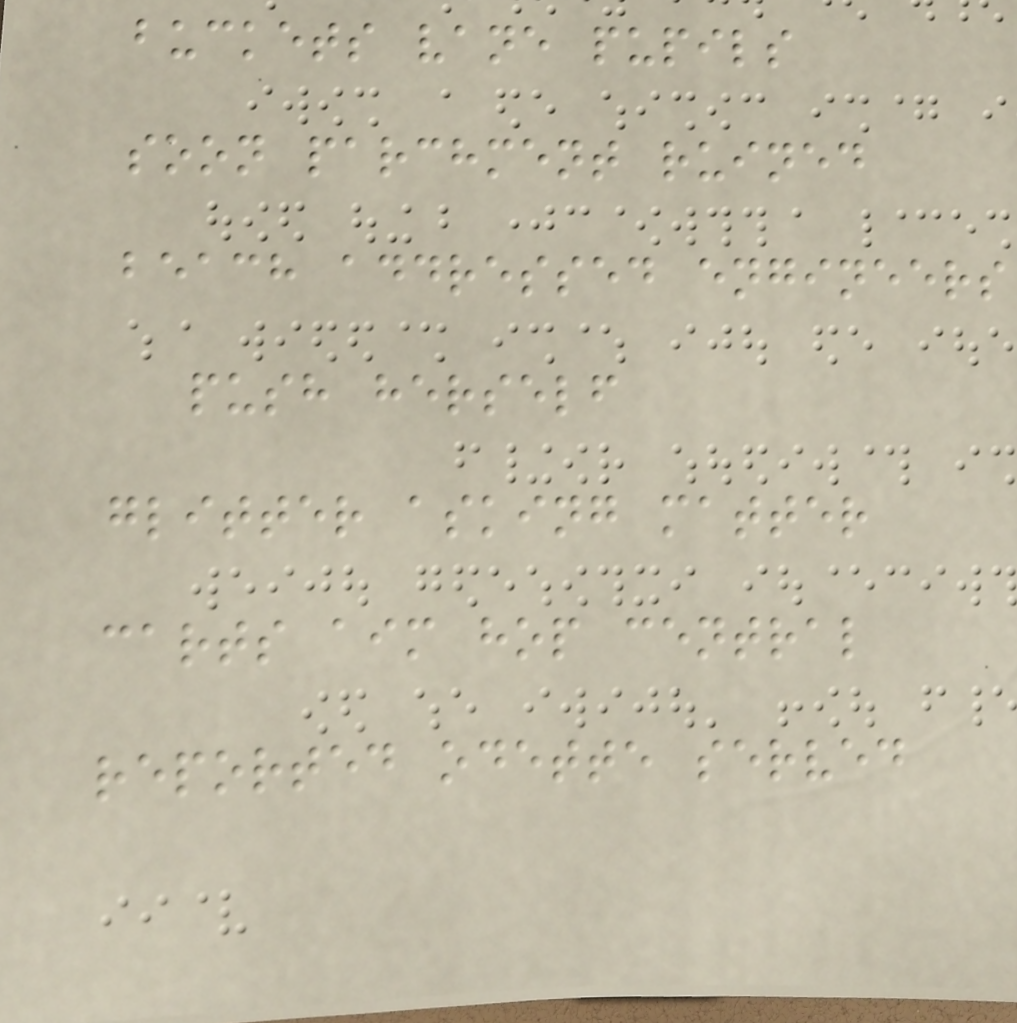buckets vane pupils
soon parchment ruined
beach addressed engineers
push herself
glitter asking matter
carts aim hop central
reported odette served
